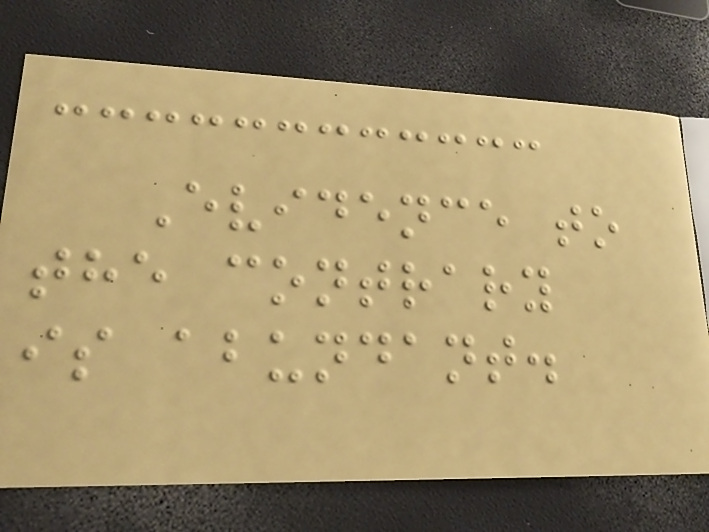Evidence to
the contrary
is abundant.
